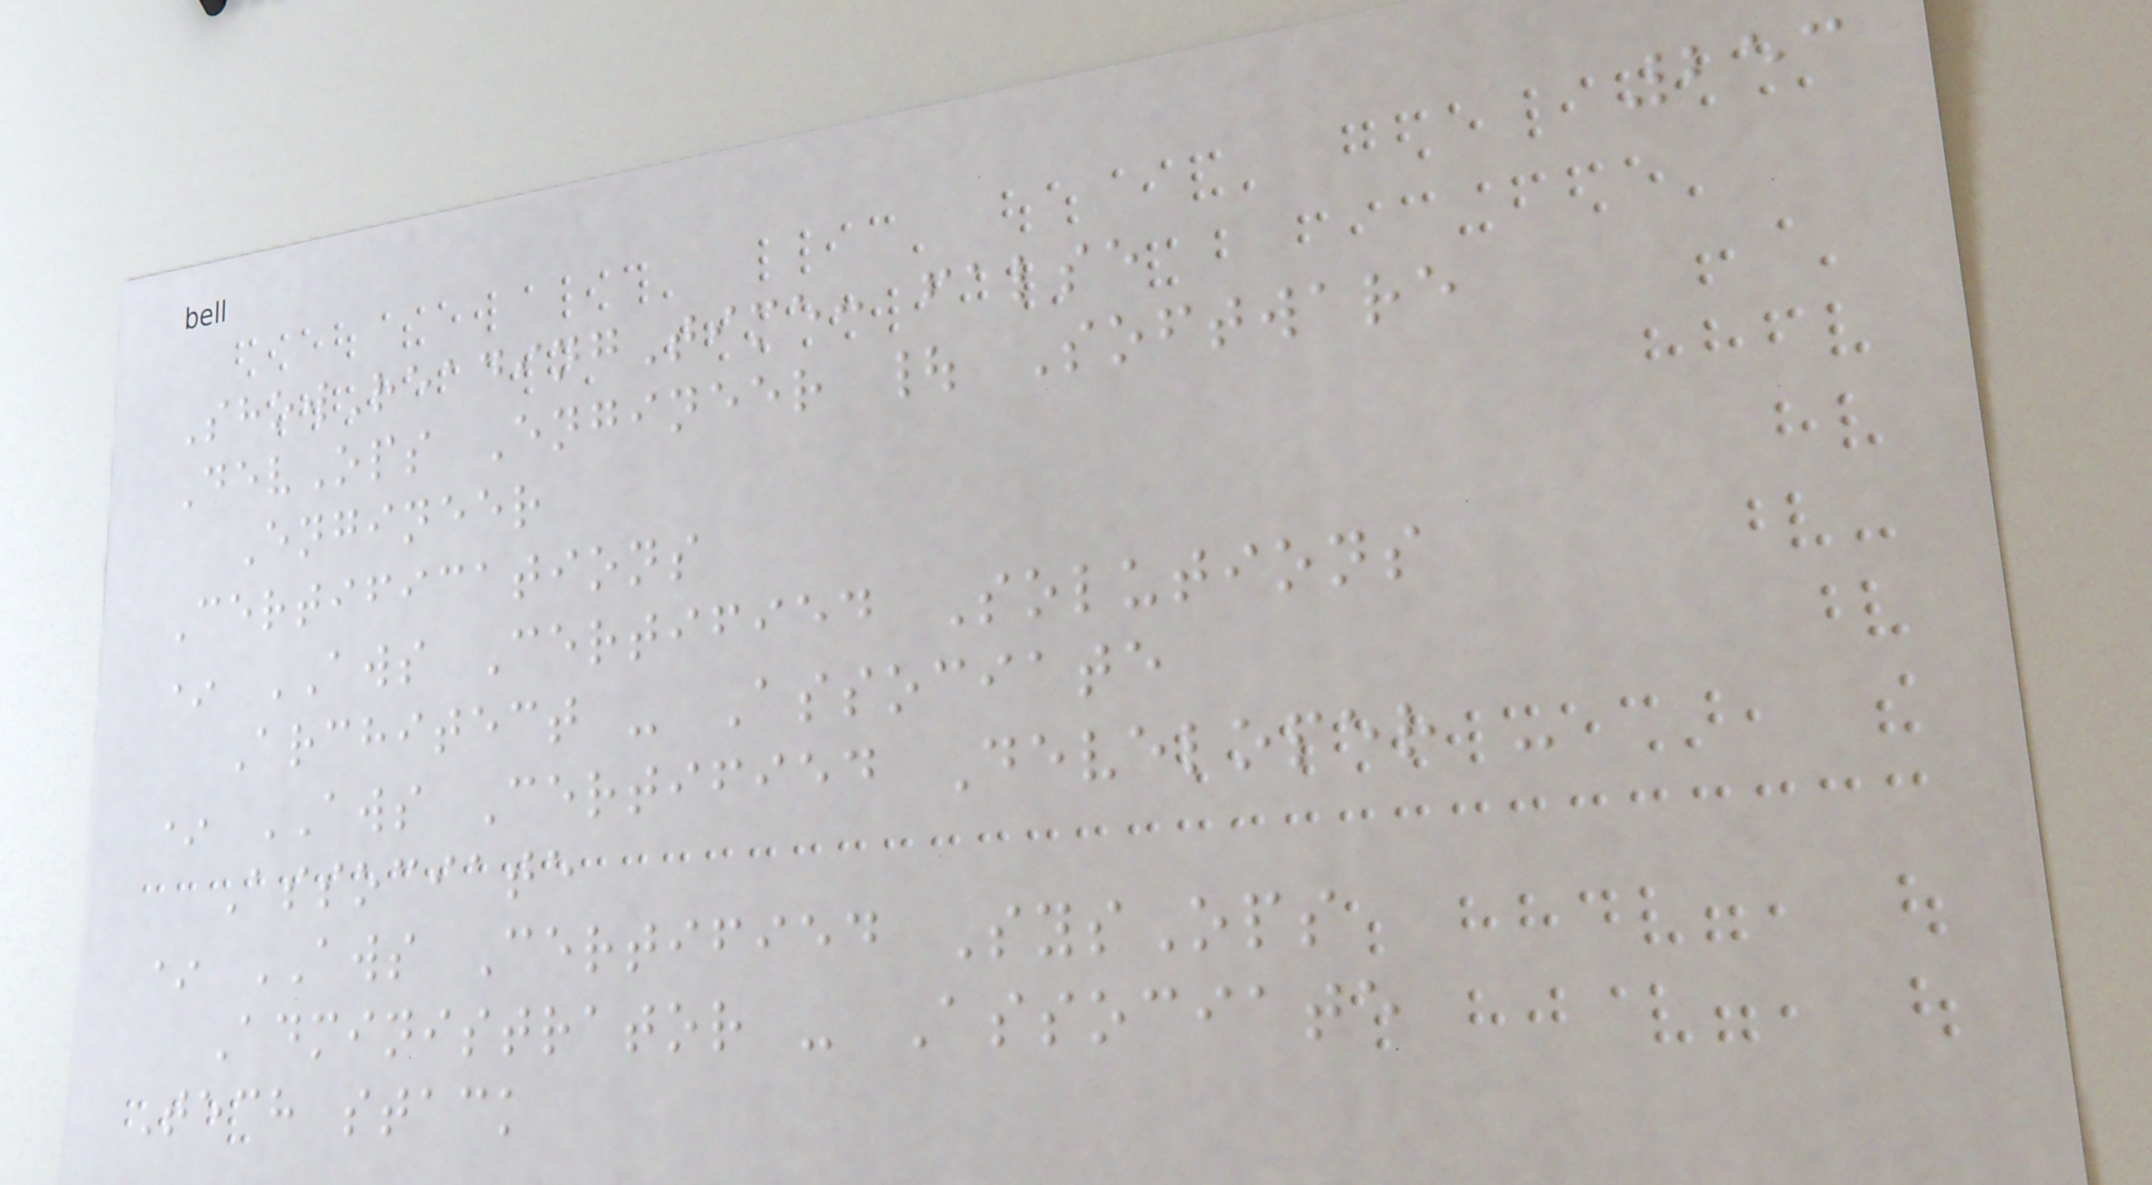253
ShowReadingTime: false
DevOps Engineer | Software
Engineer
Certifications
* AWS Certified Solutions
Architect - Associate
* AWS Certified Developer -
Associate
* AWS Certified SysOps
Administrator - Associate
Tech stack
